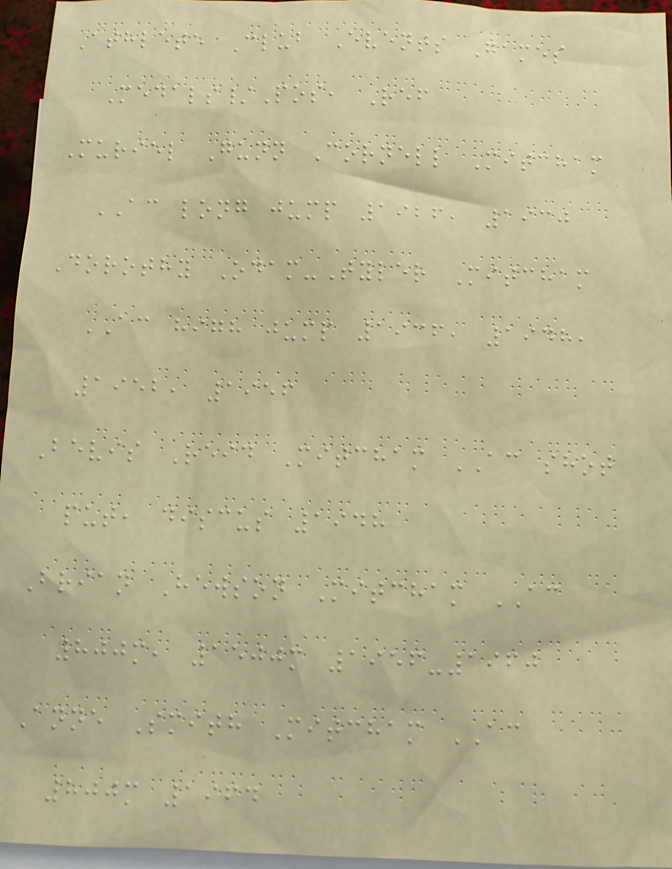Athlete Club Events Games
Medals/Pos, Ref
Muriel Gunn Cornell Mitcham
AC long jump 1926, 1930
Dorothy Odam-Tyler Mitcham
AC high jump 1936, 1948,
1952, 1956
Bevis Reid Mitcham AC shot
put, discus 1948
Brian Hewson Mitcham AC
800m, 1500m 1956-1960
Anne Smith Mitcham AC
800m 1964
